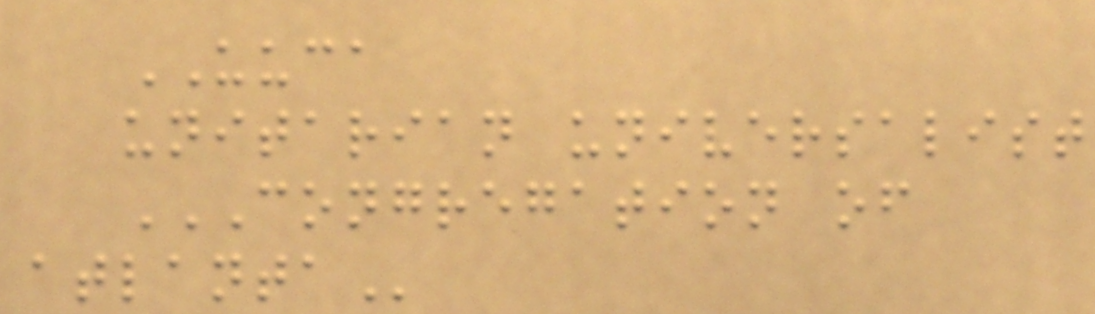UUCA
unitarian universalist
CONGREGATION OF
ATLANTA
